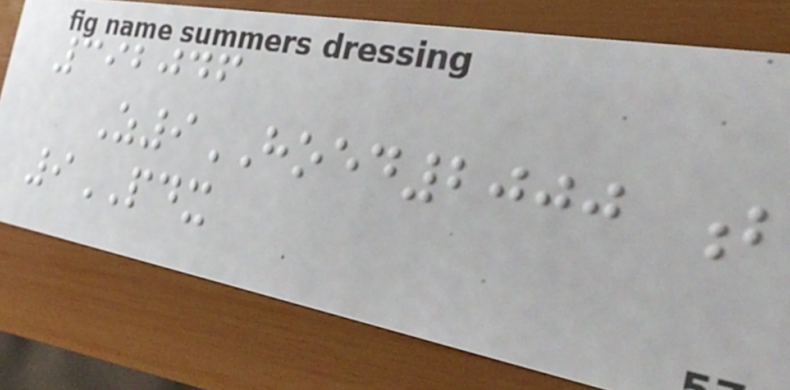392046
Z9HOED2000 b
9PDX
